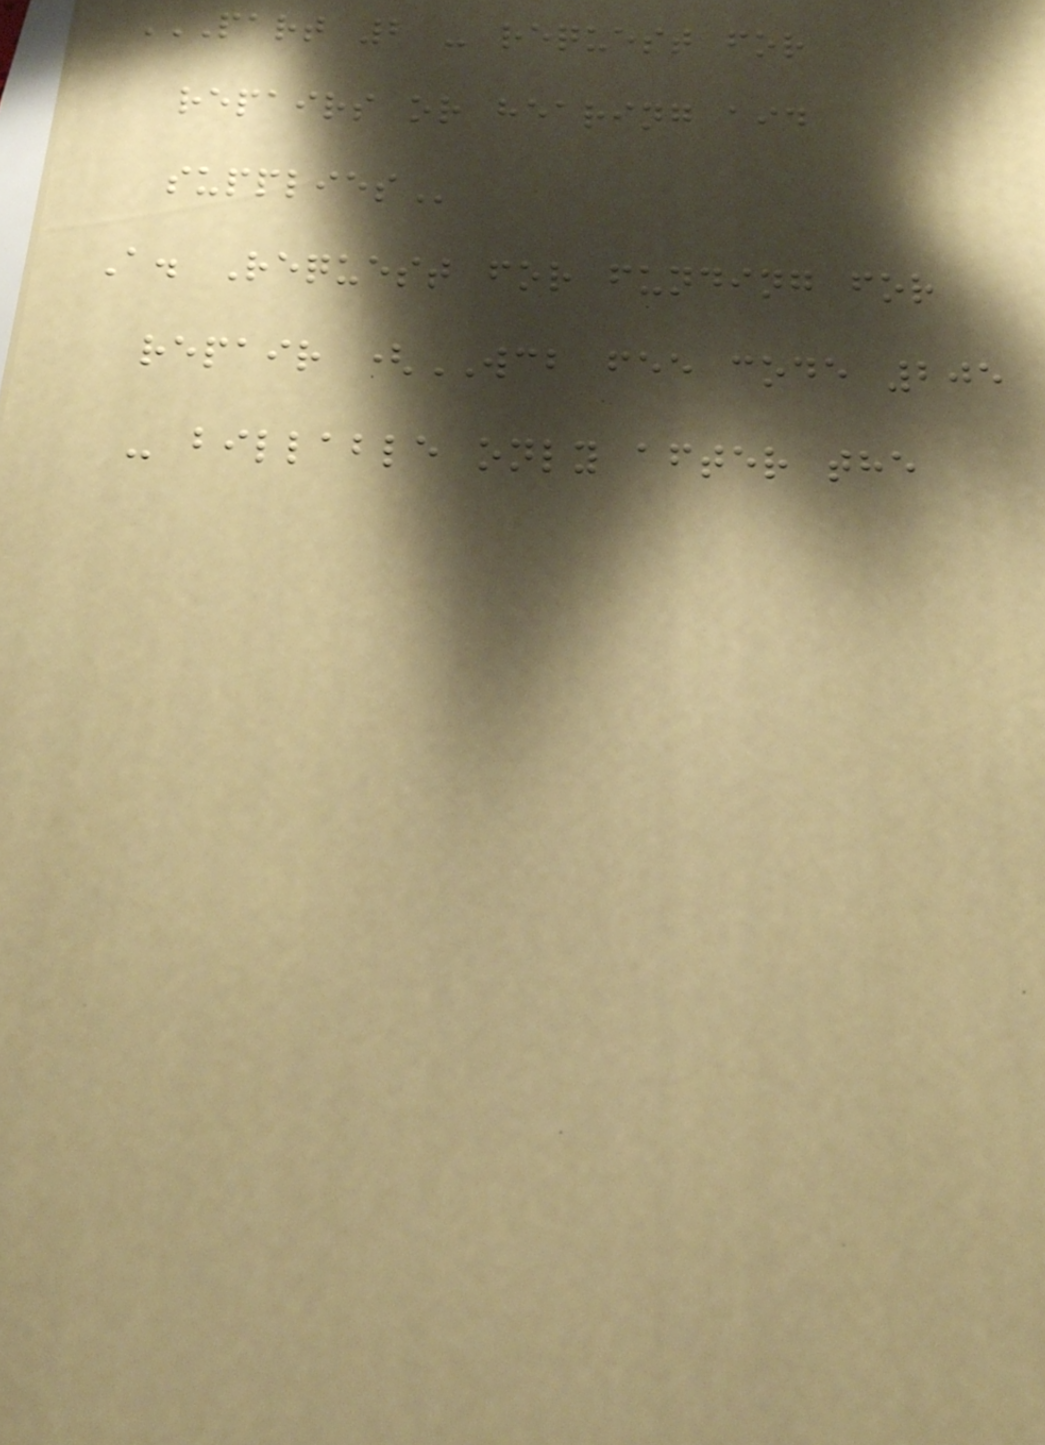PART 2 - REQUEST FOR
REPAIRS OR HEARING AID
SUPPLIES
A. Request for funding for
repair (WCB fee code 205
- billable only after the
